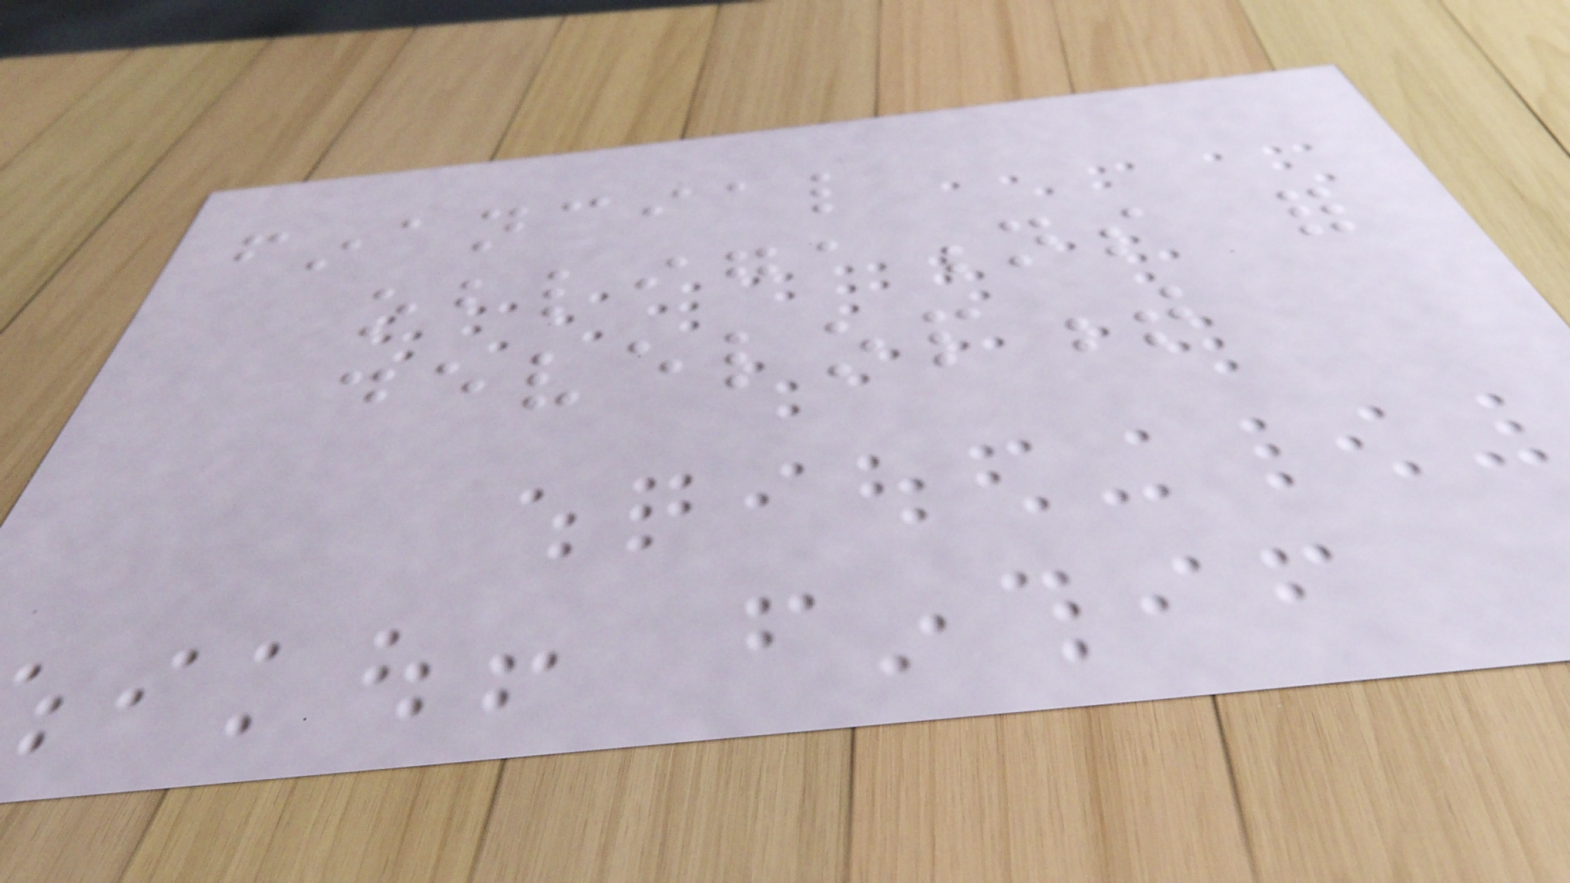financial
obligations for
development
